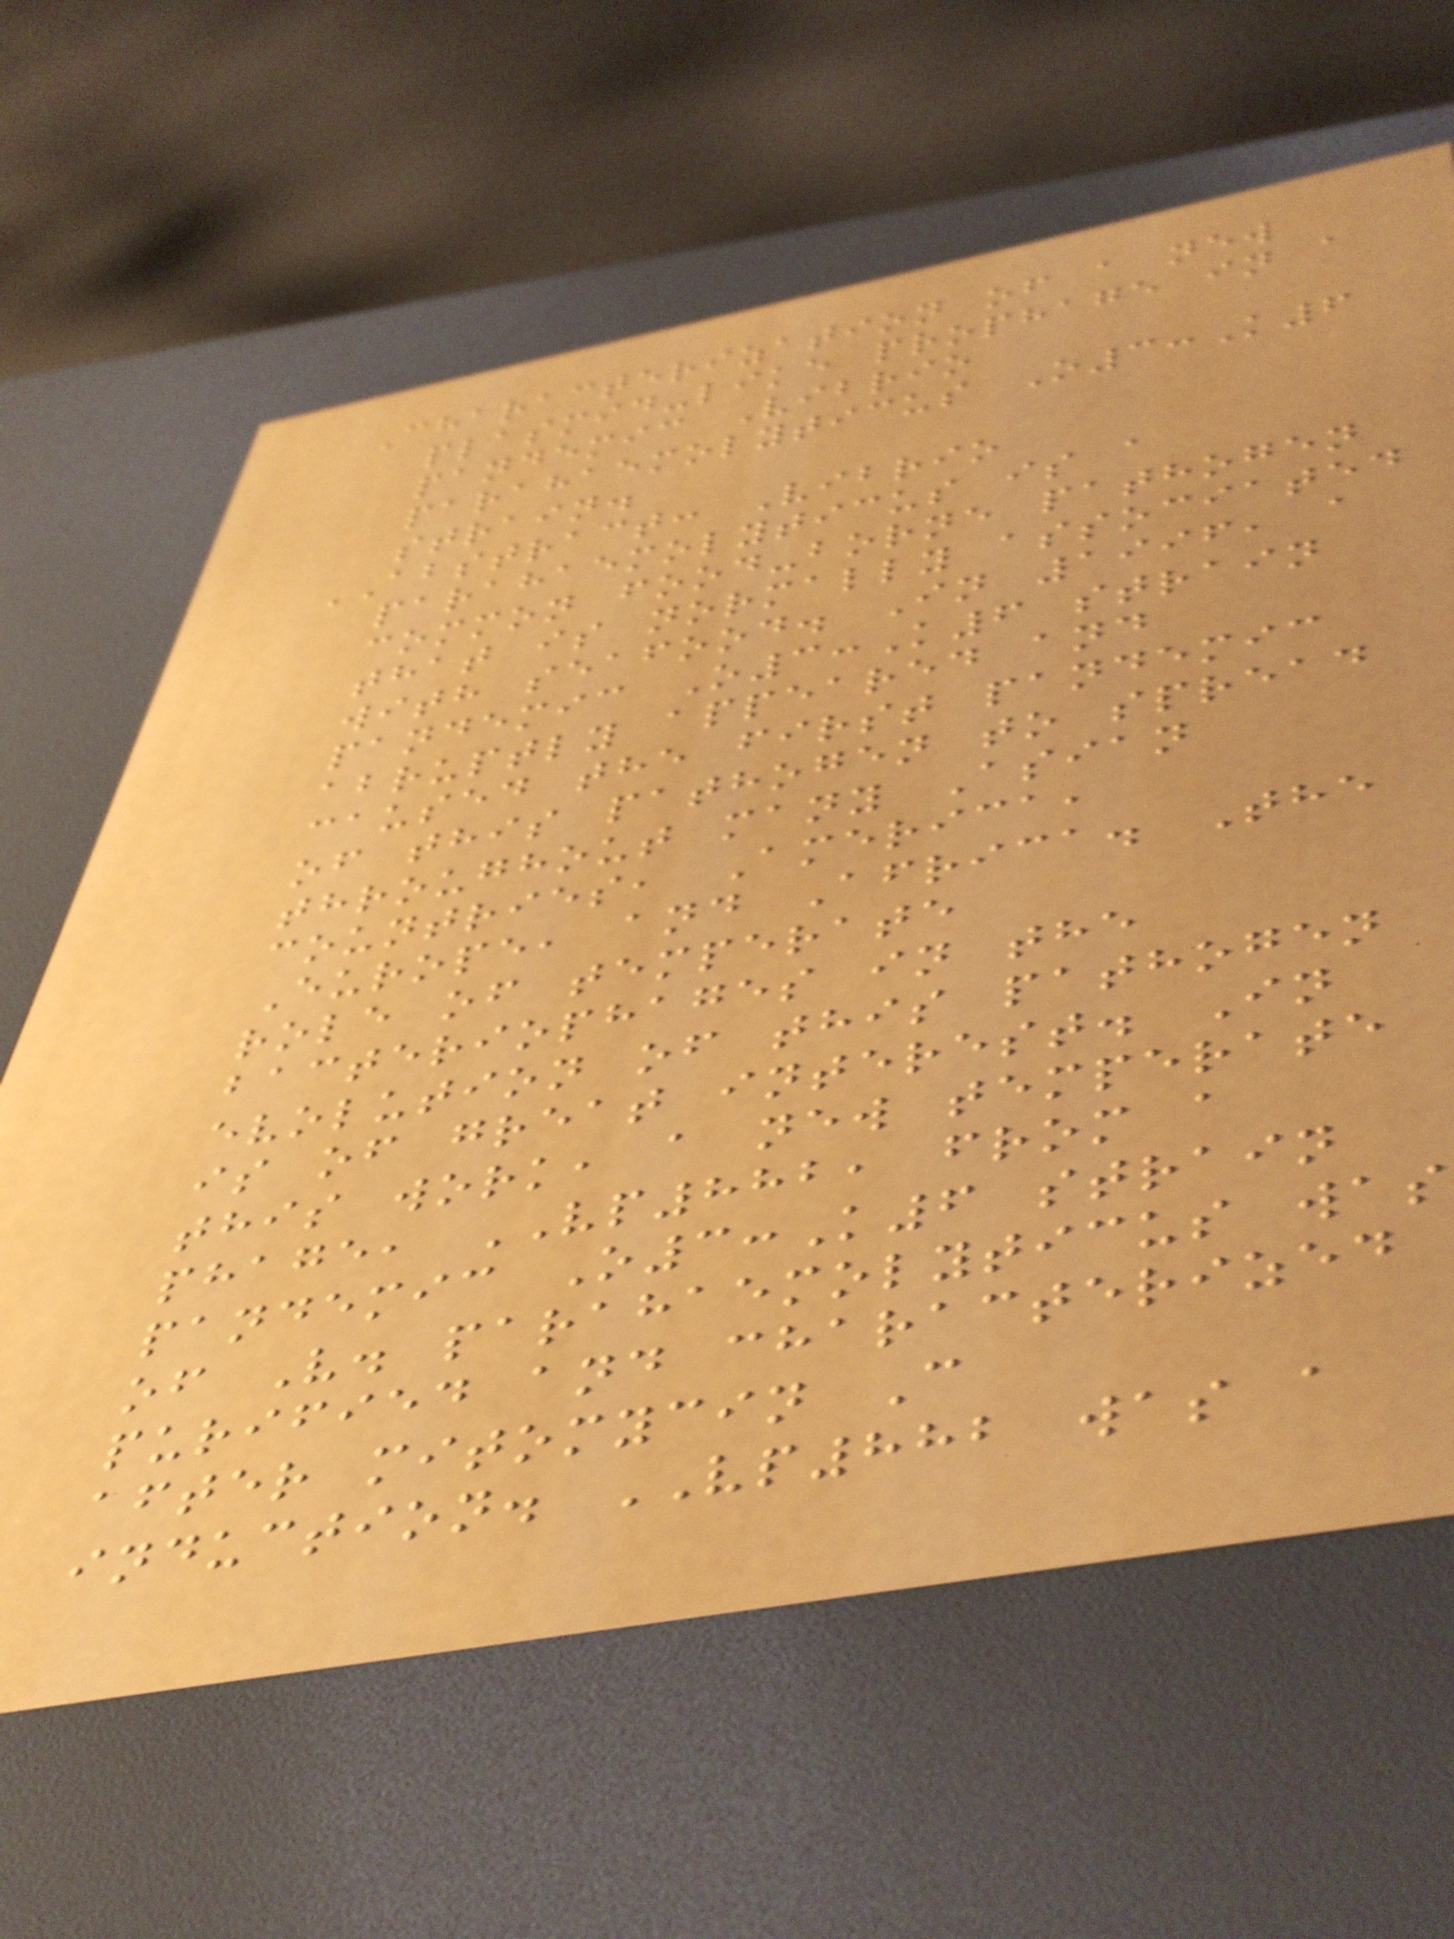Characterization of a new
plasmid-like prophage in a
pandemic Vibrio
parahaemolyticus O3:K6
strain.
ABSTRACT: Vibrio
parahaemolyticus is a
common food-borne pathogen
that is normally associated
with seafood. In 1996, a
pandemic O3:K6 strain
abruptly appeared and
caused the first pandemic
of this pathogen to spread
throughout many Asian
countries, America,
Europe, and Africa. The
role of temperate
bacteriophages in the
evolution of this pathogen
is of great interest. In
this work, a new temperate
phage, VP882, from a
pandemic O3:K6 strain
of V. parahaemolyticus was
purified and characterized
after mitomycin C
induction. VP882 was a
